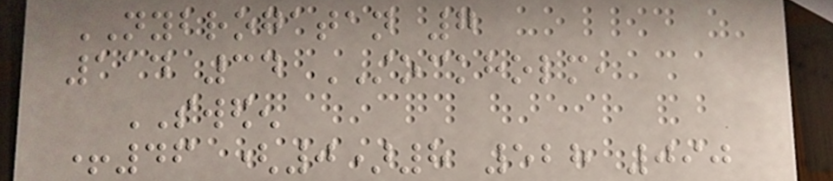NYBROGATAN 7
114 34 STOCKHOLM,
SWEDEN
+46 (0)8 528 090
